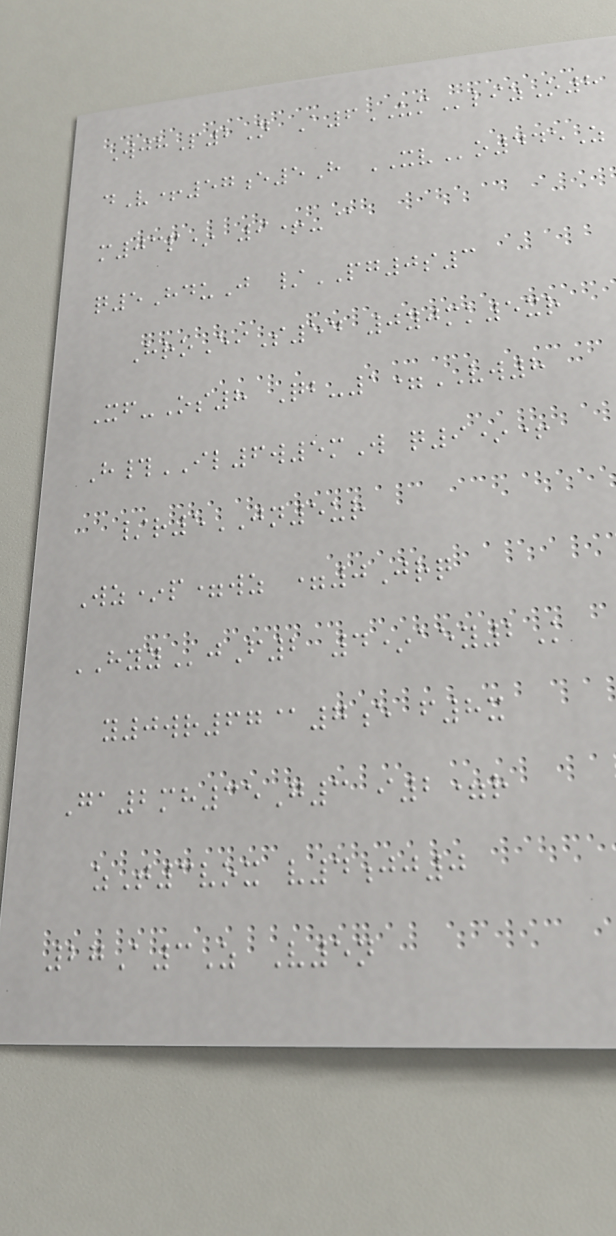WjhP2N A6UMlizO8
dV+57e5H XVo445Z
m03p* 9+-@
q5HduJ /PG0s3
HroEiS54 0yjmk5xr
Xf-Os8 Qb-1=VW8
H#IL6w5mW q9*+
/r5JN5ur
Wz*p=wz =0Jrq
HYYjF2 4*aey2K
y0wr67@7e f8x
Ga2mh35G3 i2=r
zT3vox v4jj0
27A3Z V5n
